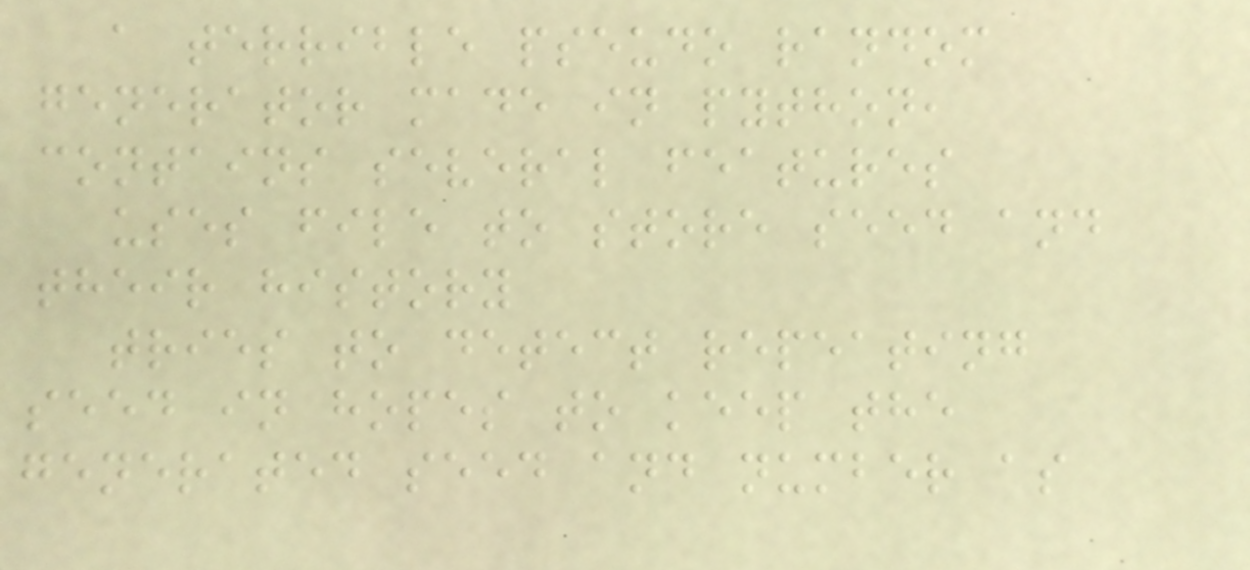a terrible pseudo random
generator made in python,
contains several features
uses file to store seed and
their history
tries to detect repeating
seed in hopes to keep the
generated seed and number as
